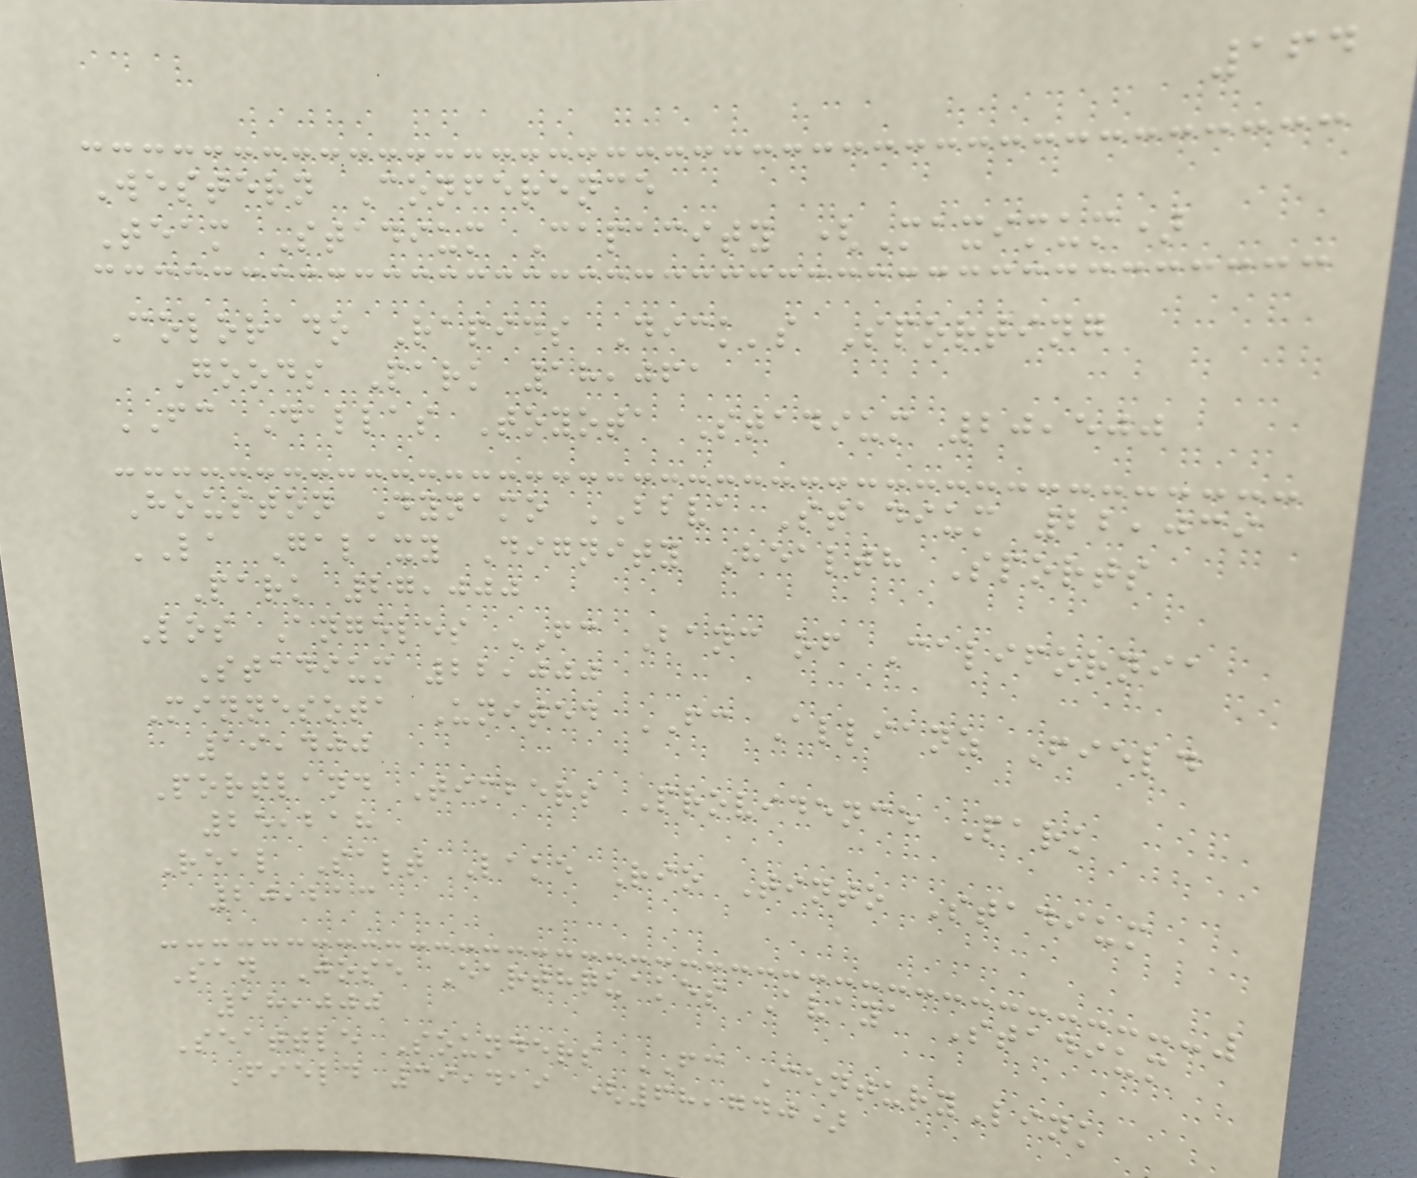164
Western Conference
Team Stadium Capacity (Maximum)
Colorado Rapids Dick's Sporting
Goods Park 18,061
FC Dallas Toyota Stadium 20,500
Houston Dynamo BBVA Stadium 22,039
LA Galaxy Dignity Health Sports
Park 27,000
Los Angeles FC Banc of California
Stadium 22,000
Minnesota United FC Allianz Field
19,400
Portland Timbers Providence Park
25,218
Real Salt Lake Rio Tinto Stadium
20,213
San Jose Earthquakes Avaya Stadium
18,000
Seattle Sounders FC CenturyLink
Field 39,419 (68,740)
